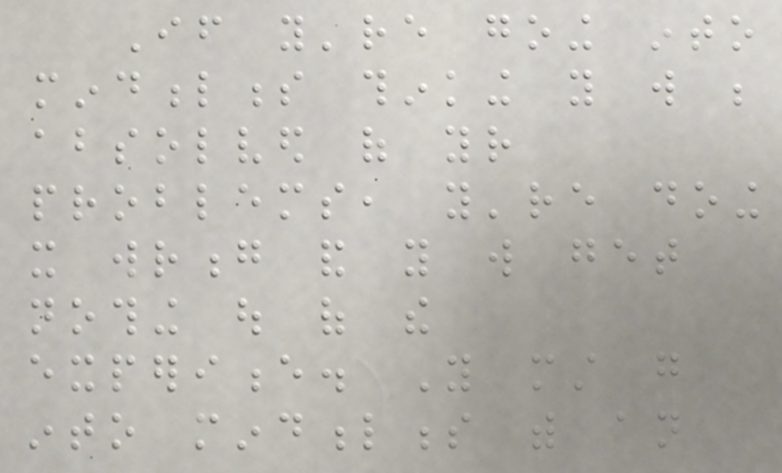If you're going into
mindfulness thinking you will be
absolved of your
problems, you're doing
it wrong and you will get
nothing out of the
experience. You must go
into mindfulness with an
